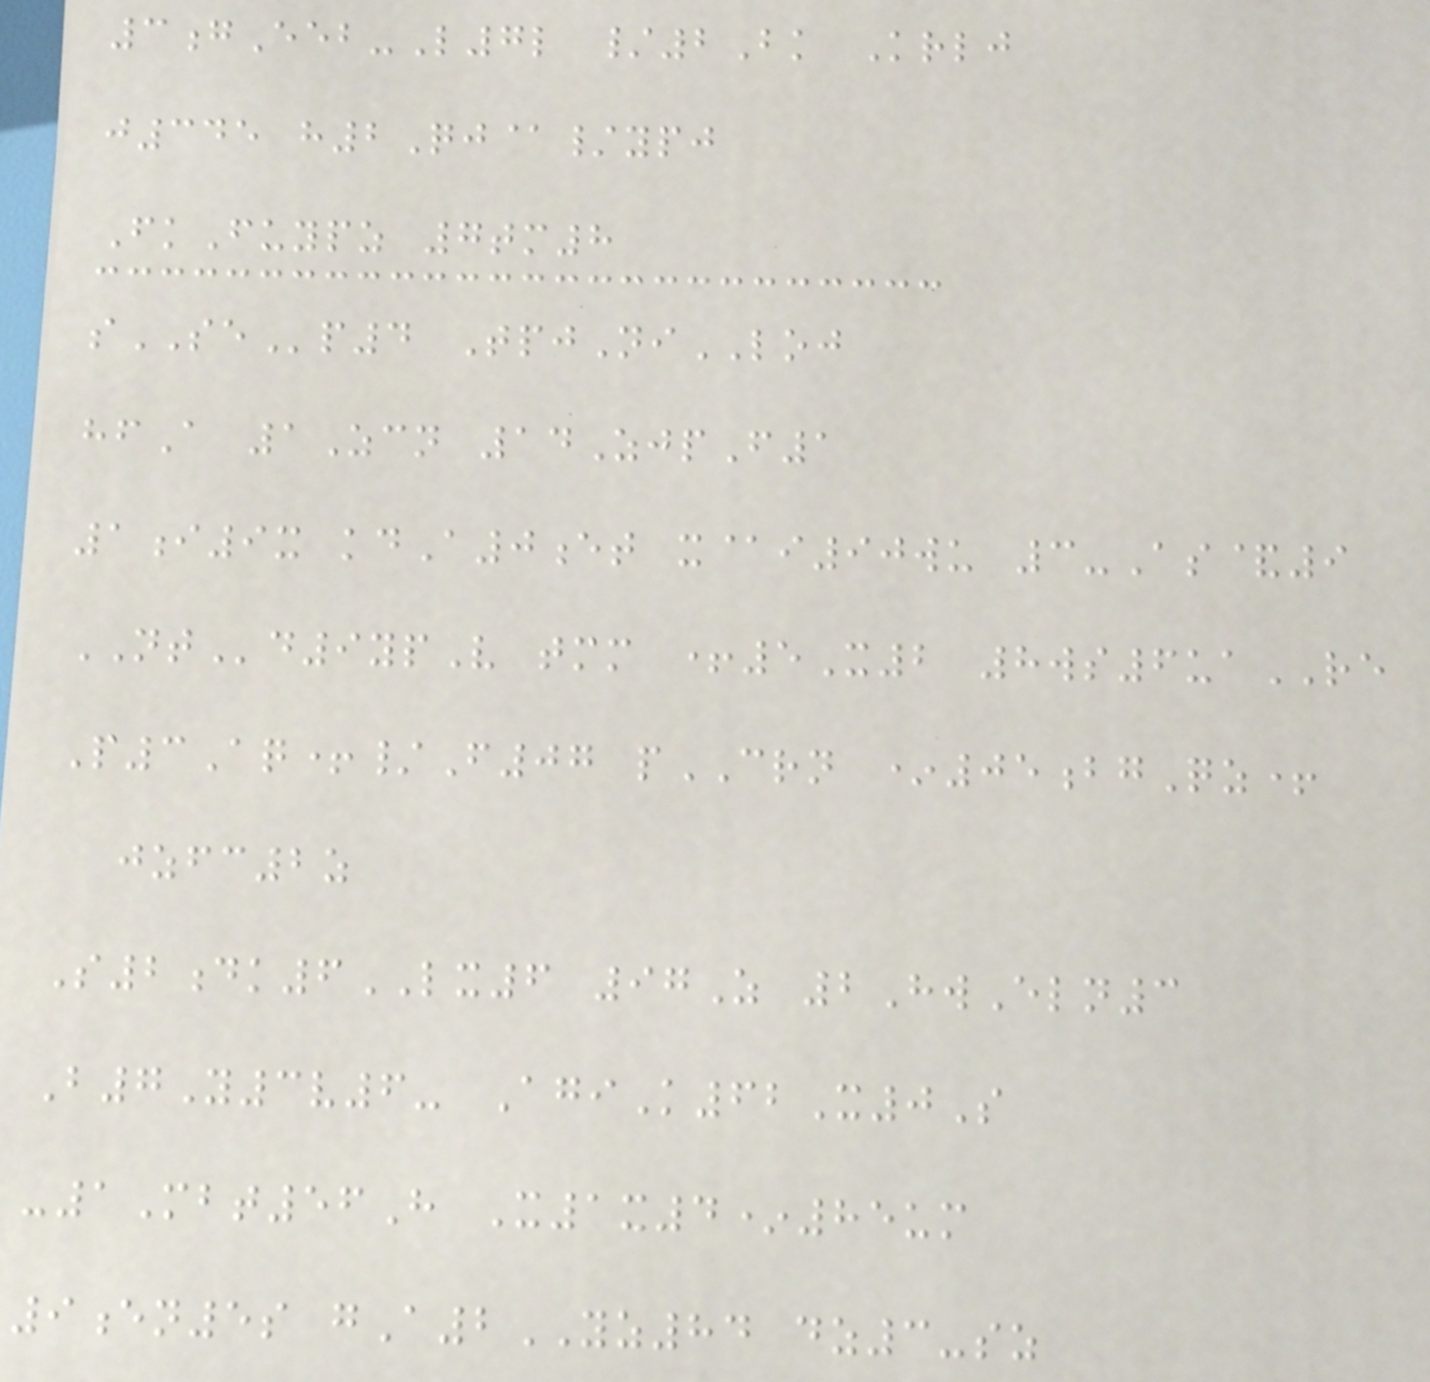3gEeb-L7l /2Bk Krlj
j345 h2Qj@/ypj
FkFuypz 7tm8
sSEp4 TpjNiLOJ
hfA 1Zcn 14ZjpF1
1i9x kdA0et x@i90wu 3-As&9
NTd9ypV tmm +5X2 8ws6uaRE
P3Aq+/F07 pCRN *05bgQz+
jzfc2z
S2dk6LX6 97Z 2HwEln3
B7Y3v6- AgiK62X0S
-1Mbt56H X1x4*85um
9en5s gA2YZ84 dz3-sz
